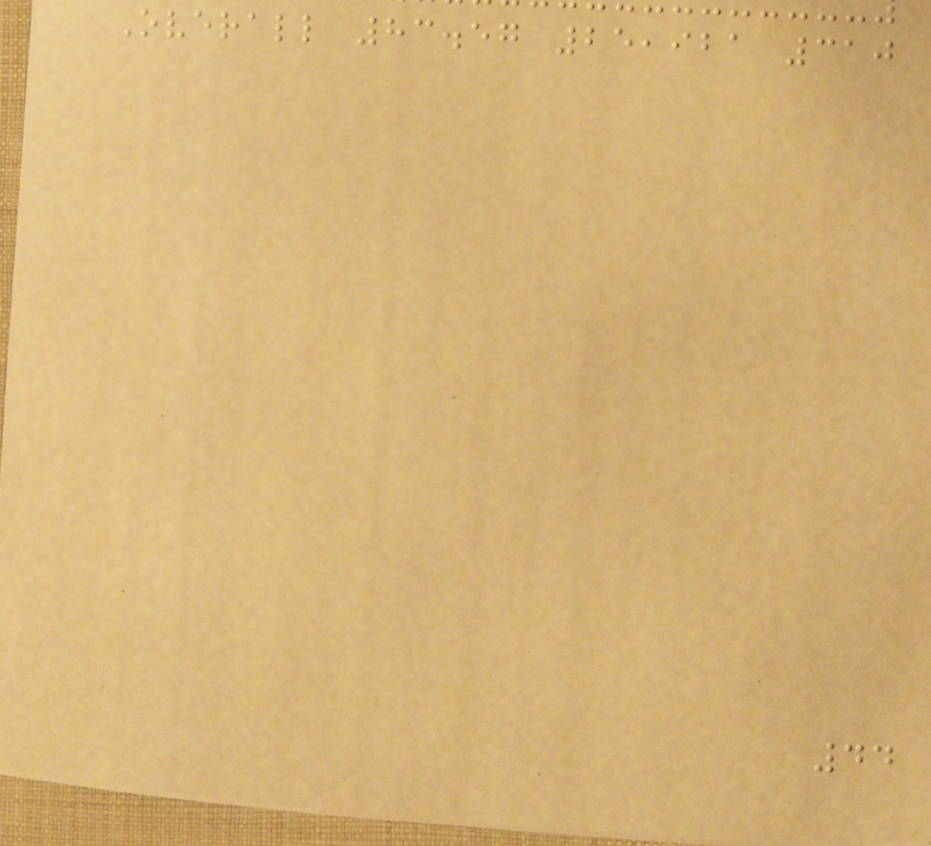Overall 83.57 25,921 310
44
